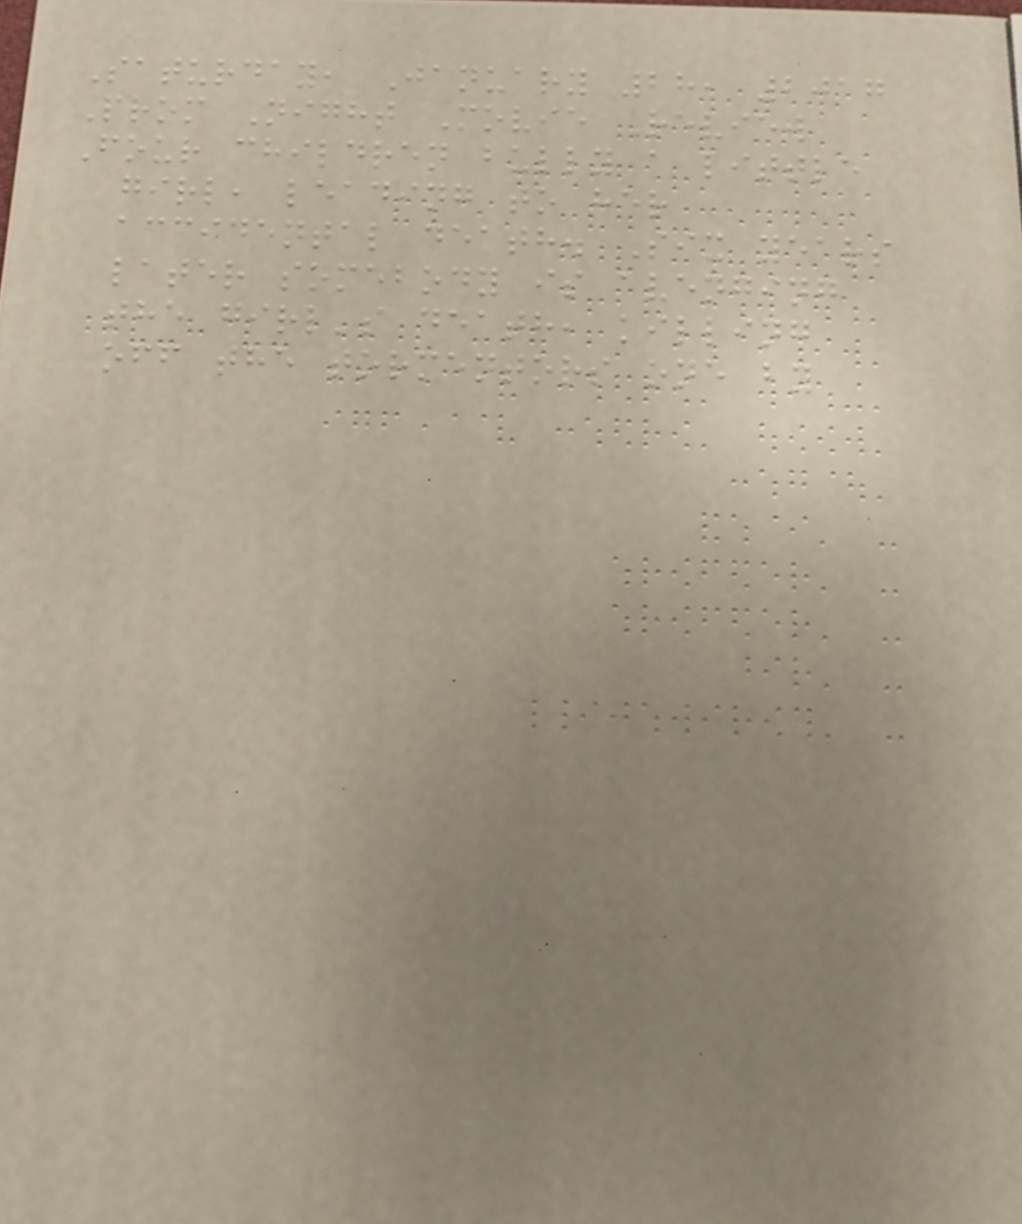Saturday, January 28, 2017
Prom Night Movie Review
Four children bully a little
girl, leading to her
accidental death. Six years
later somebody is avenging
the girl's death, killing
off the tormentors one by
